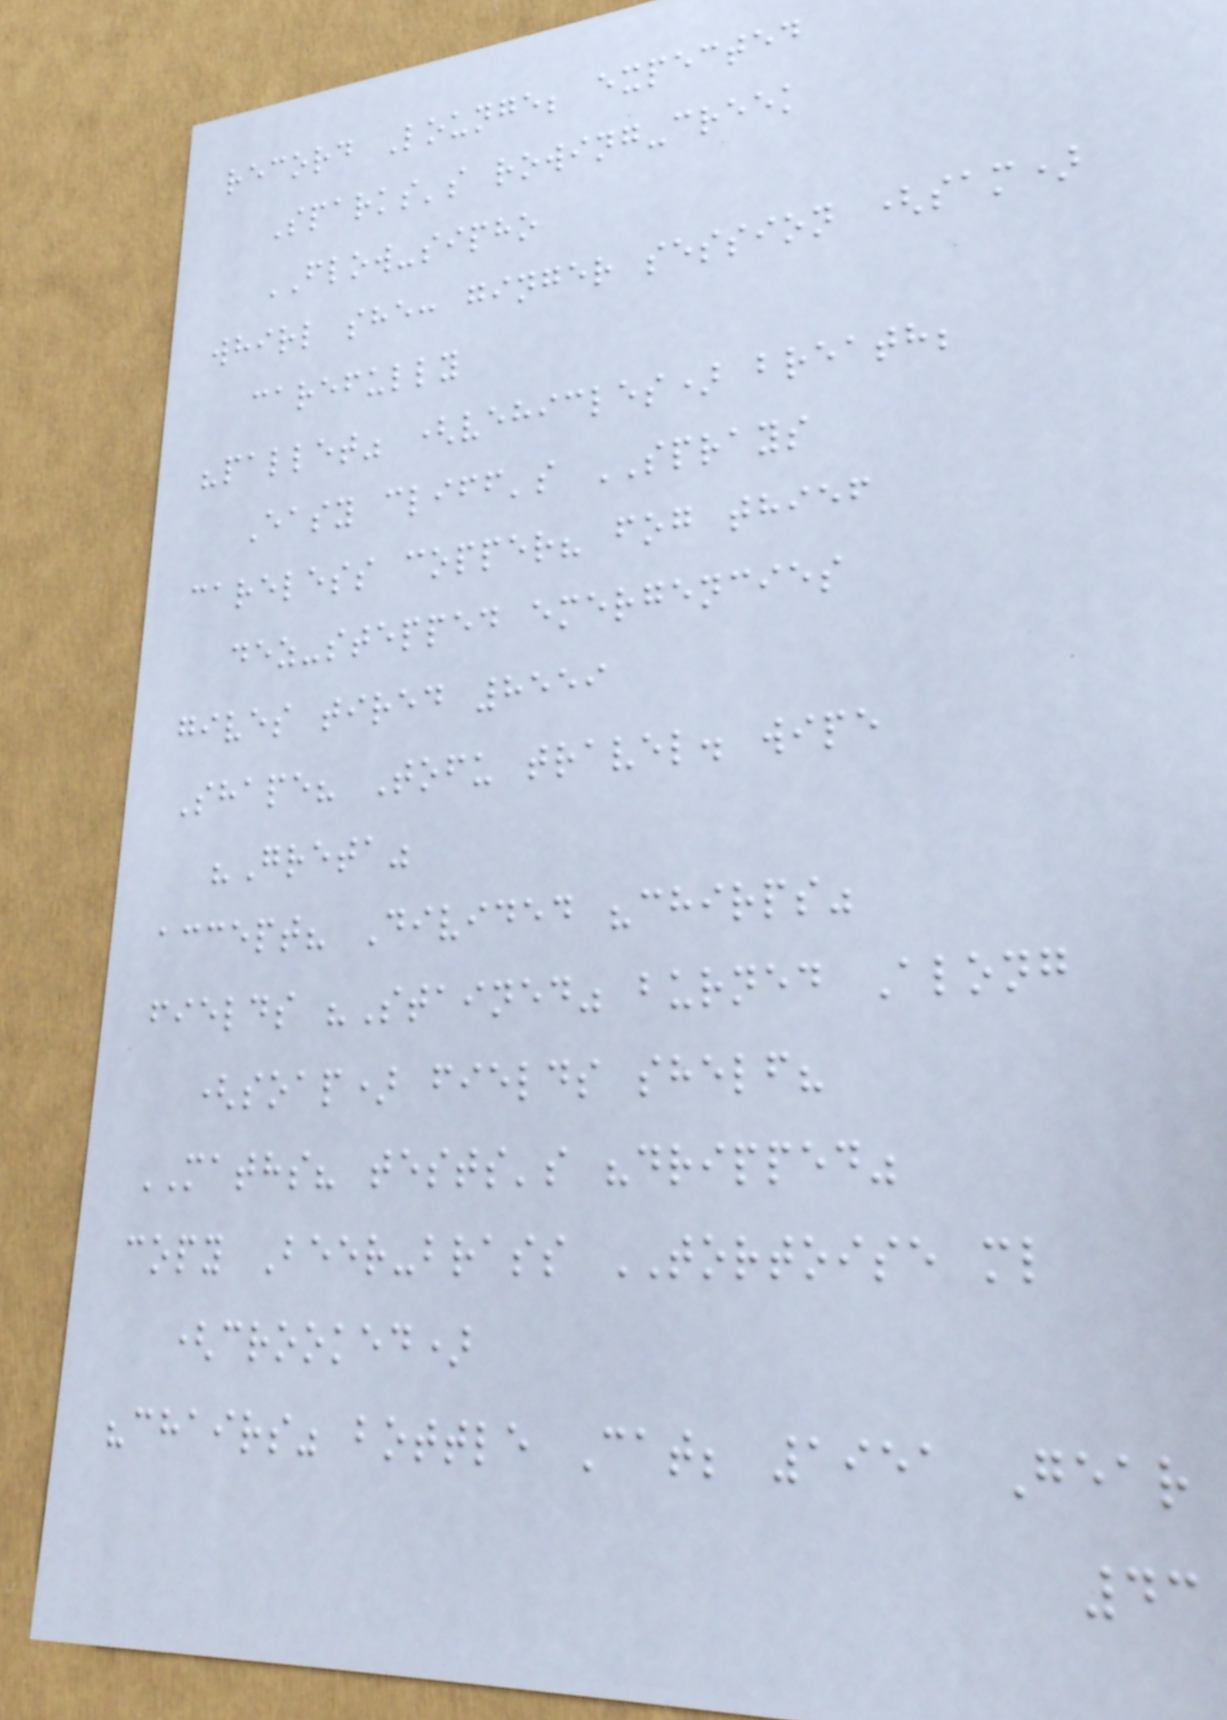record Lounge; expected
Sparks's rowing-creek
FLOW-sipho
whirl she: ginger session (sam)
carefully
"pallet" (vehicles) breath;
Easy cliff's SPRAYS
careless copper? fog thief
dez-stepped emergencies
gives tired 8559
Shape? Tofu travel. wipe
"Greta"
accept? Divided "chirps"
fields "Stained" burned Along
(soap) fields shelf?
MATHS? tests's "dripped"
copy Beer-brass TORTOISE ml
(crooked)
"chairs" bottle Cat; 1951 Gear
43
